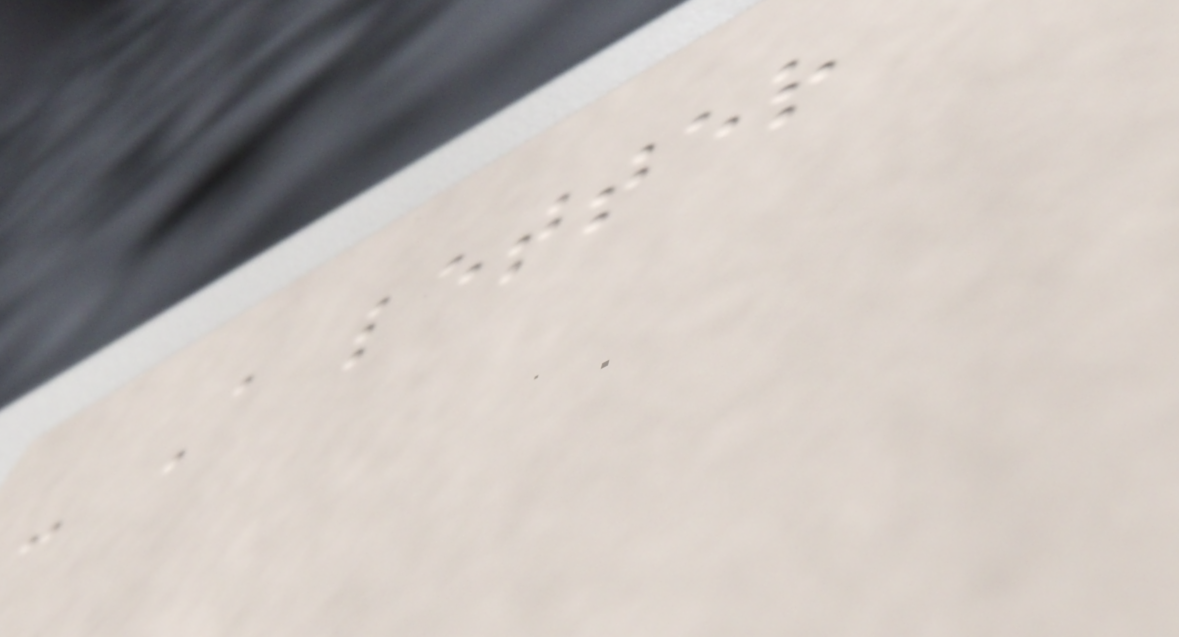- A letter
